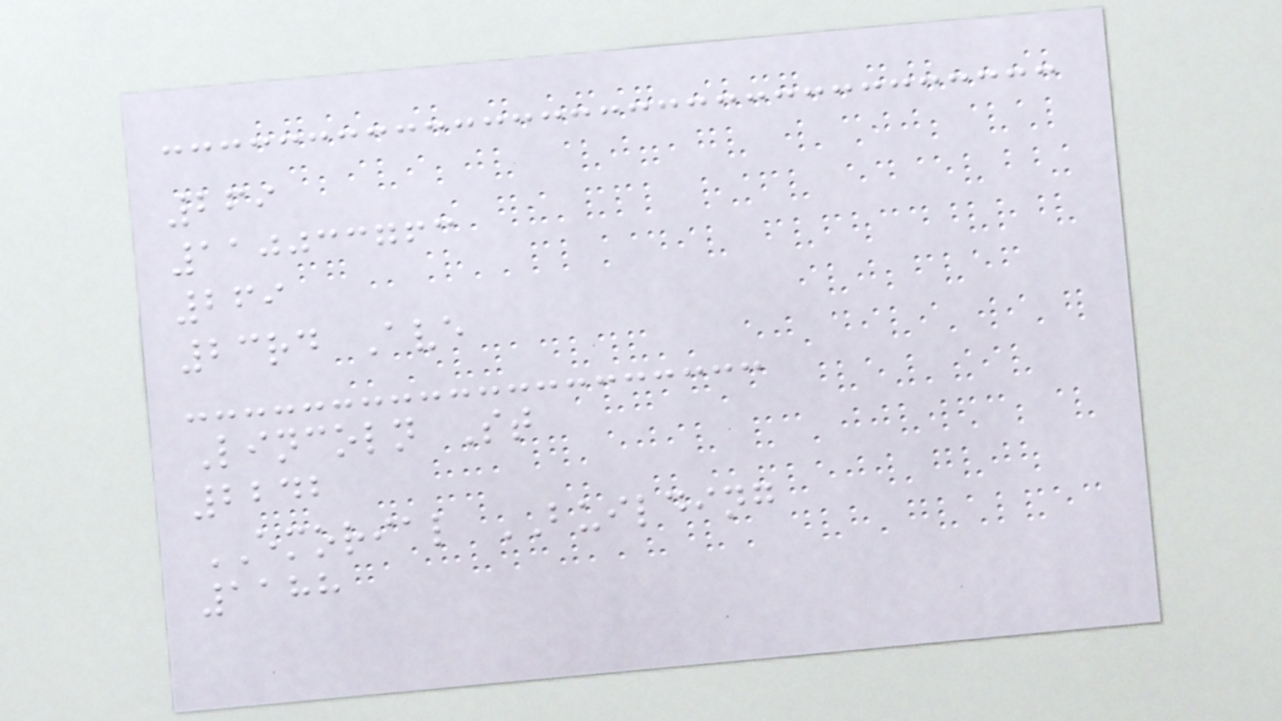269
110033763
269
23rd Ave
Lincoln St
2242
EMORIAL BUILDING
1188
